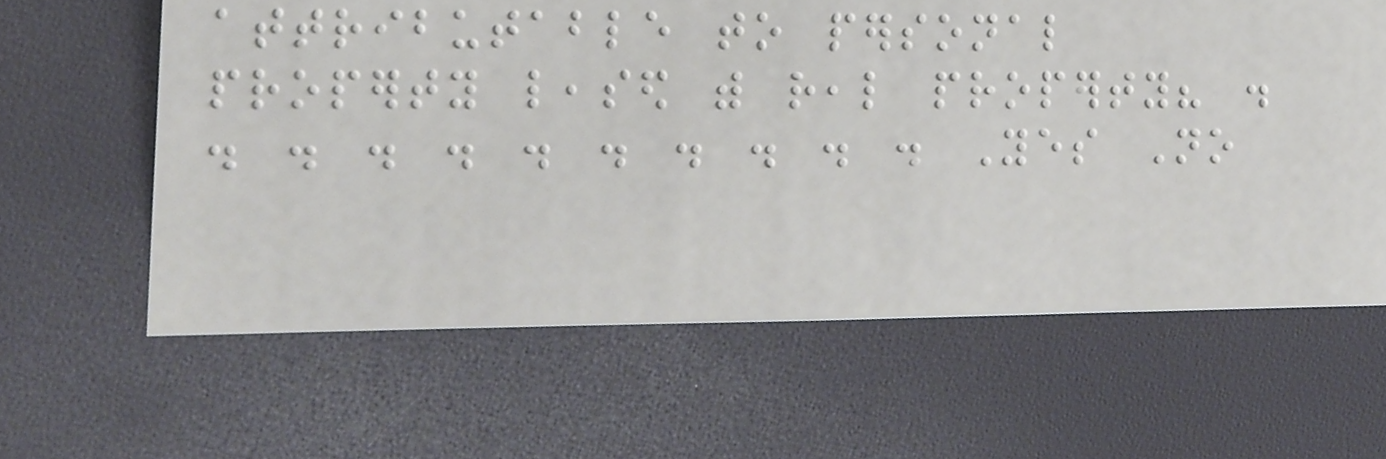attributable to personal
property leased with real property? .
. . . . . . . . . . Yes No
